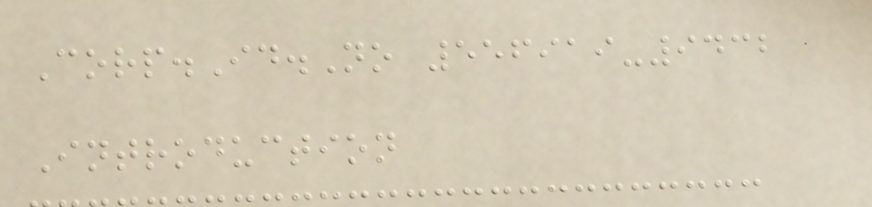Corp.Id.No 556919-9432
Introduction
